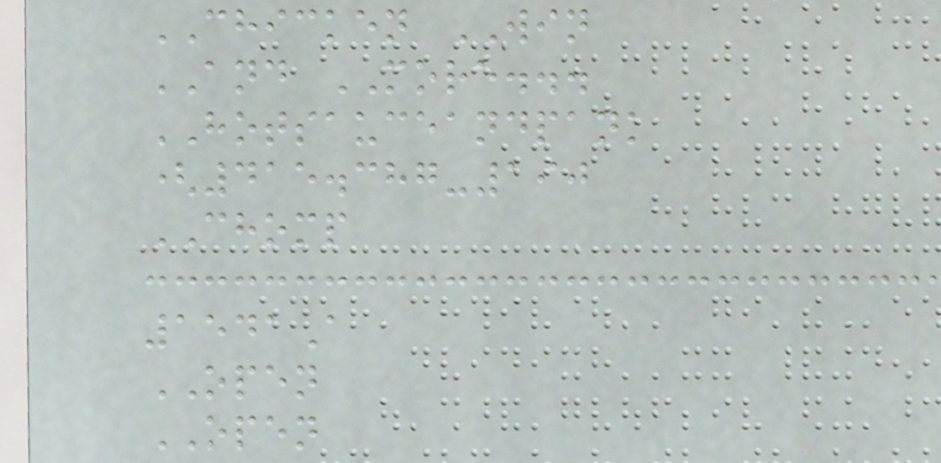CHICKEN WIN
AND MORE...
HOTSAUCEANDPANK
(415.387-190
CHOMP
1541A
OPEN
OPEN
